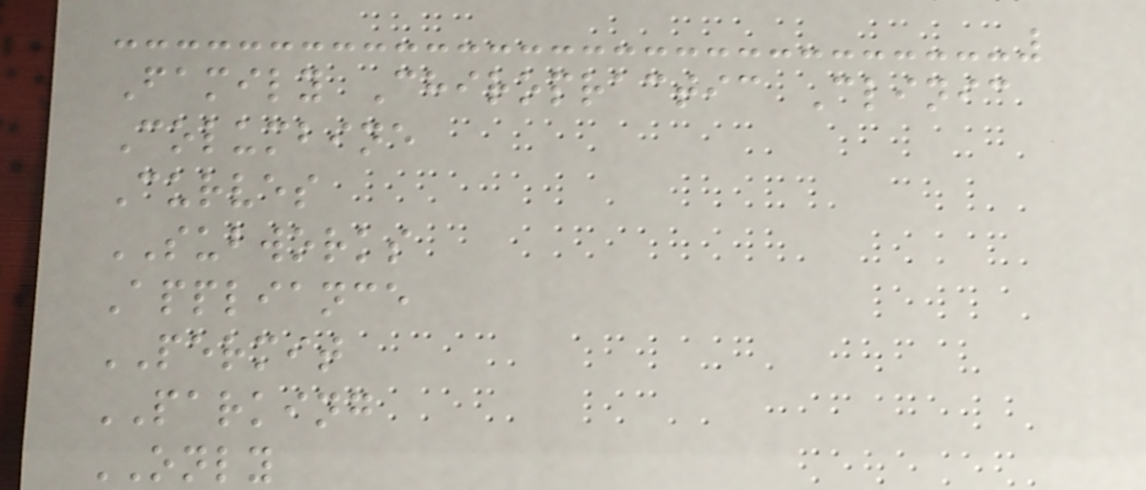Family Chiropractic Clinic
Columbine
Curves
SUBWORKS
Appliance
PERMIT
PARKING
ONLY
